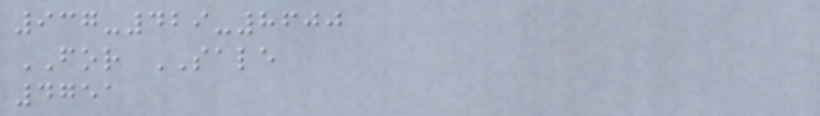937-429-8600
FOR SALE
4751
